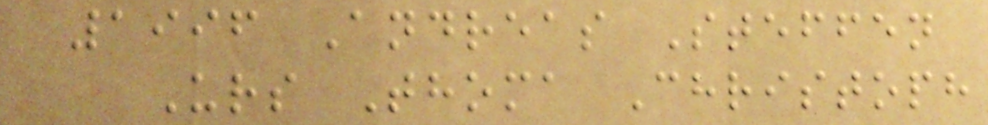1996 Andreas Steffen
Urs Thoma Christoph
